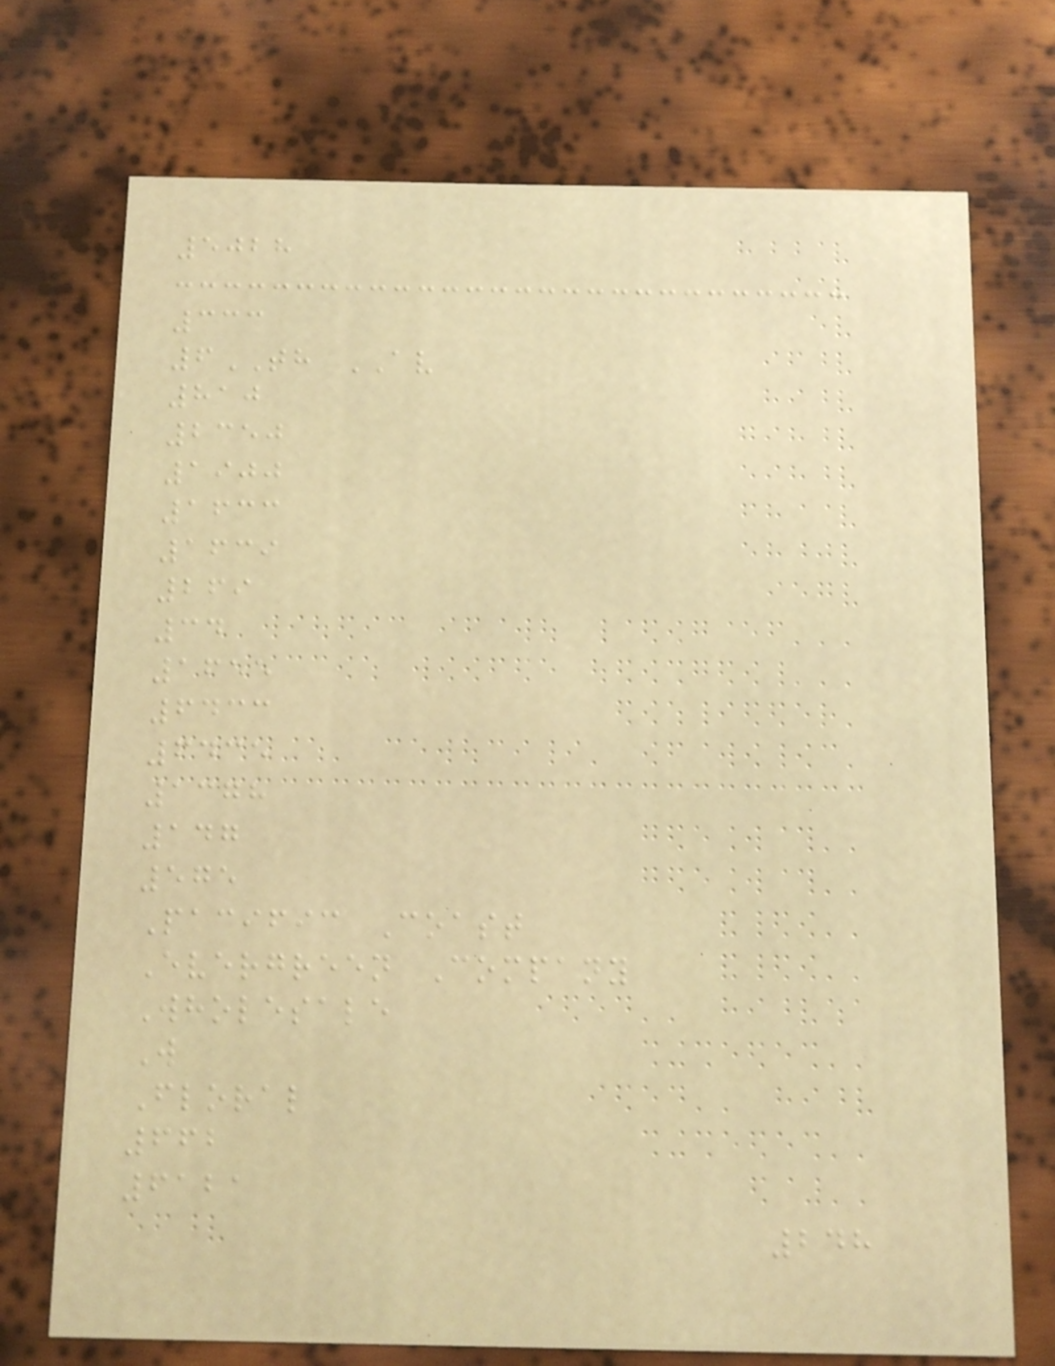5028
333
6TH AV
810
2350
1900
1633
1639
269
34
1655
6433
6435
1378
147
575
Pacific Coast
Evergreen Company
Wholesale
W
Floral
662
6121
248
